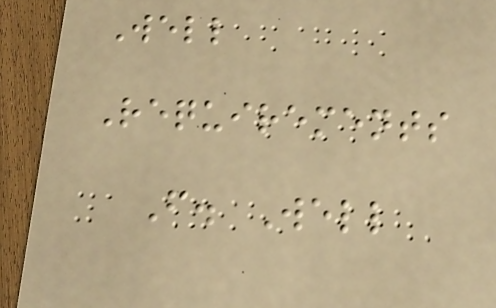Well
Requirements
F. Well
